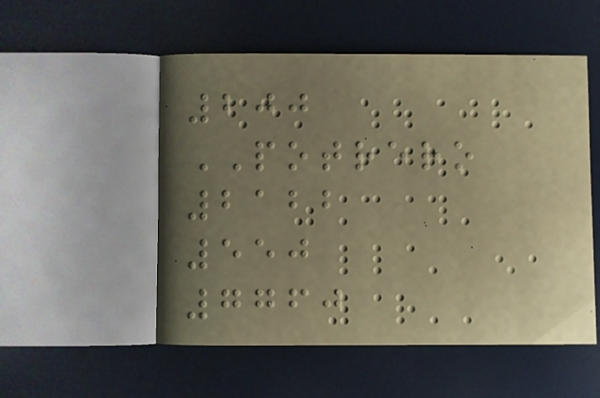200
POTRERO
2122
550
7760
